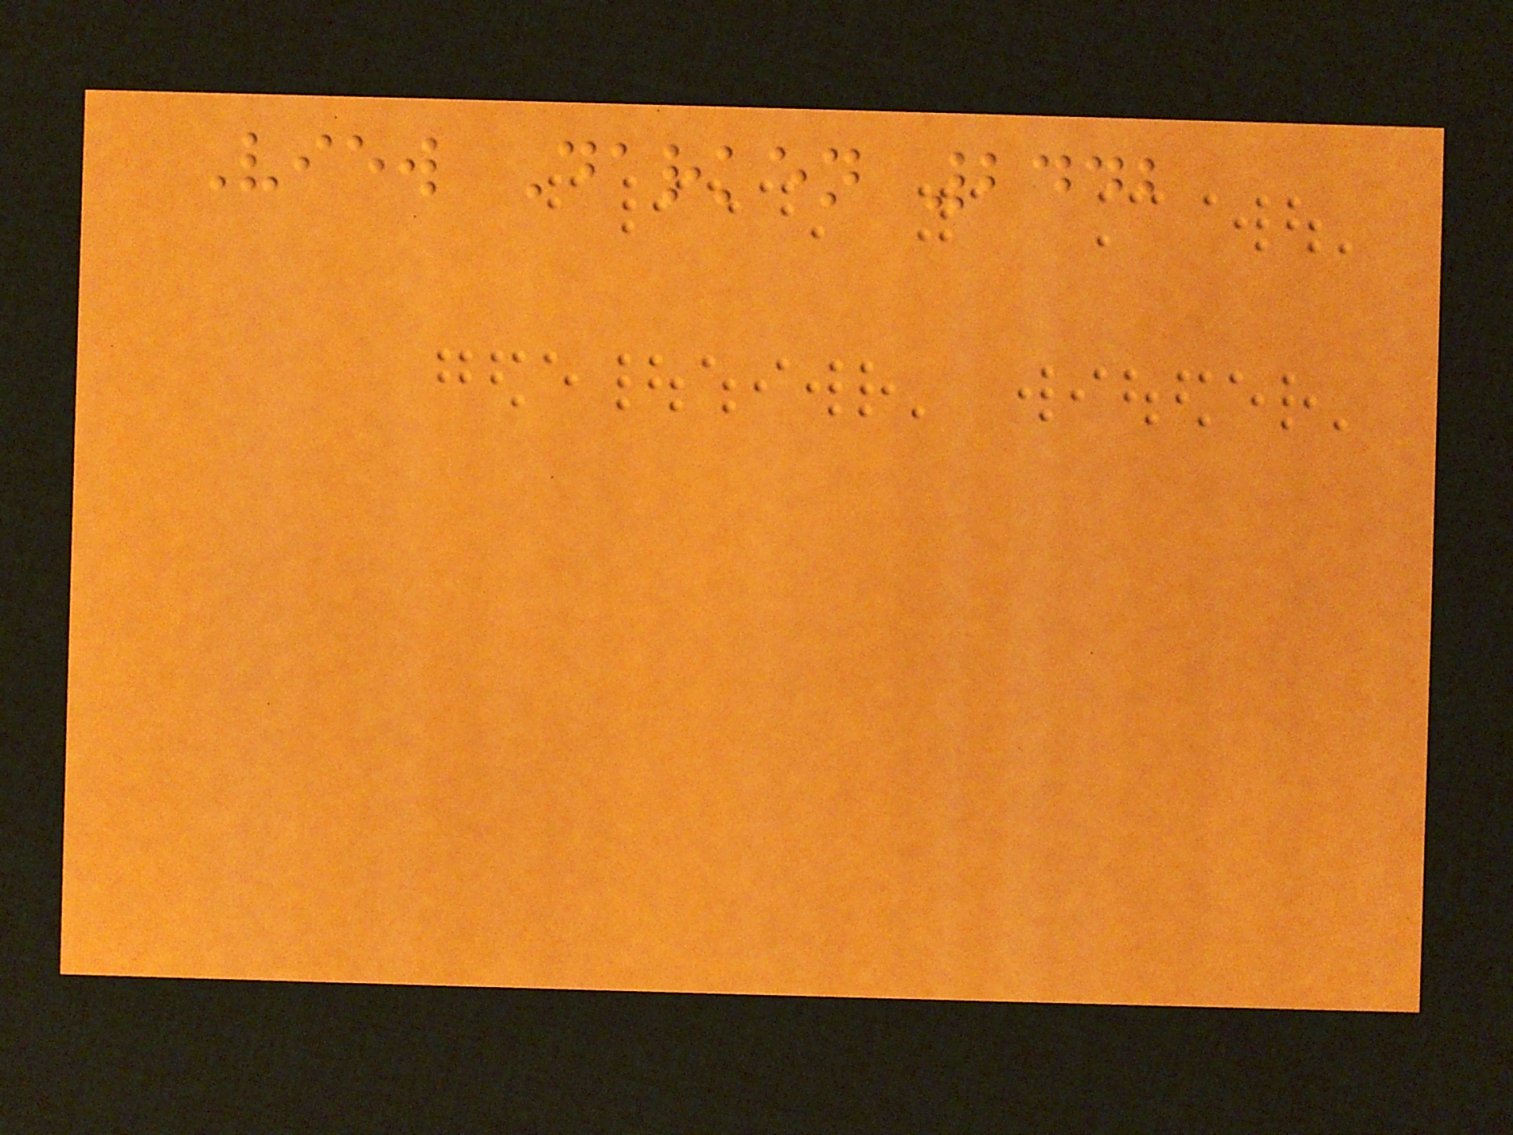View Darken 2442
